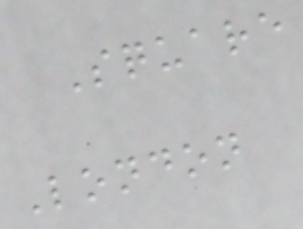Square
London
